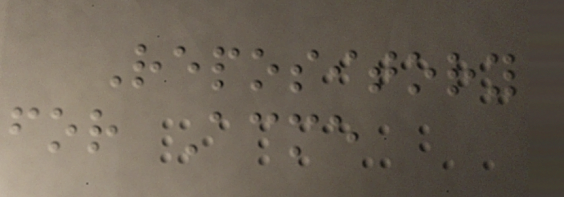Repository
for Acme
